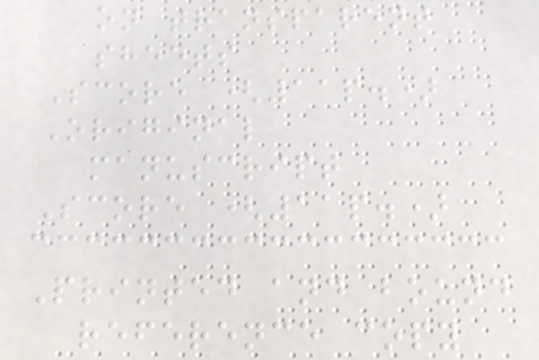on transparent
sheets
Score (11p.)
Original
manuscript
Score (11p.)
Printed and bound
reference copy
